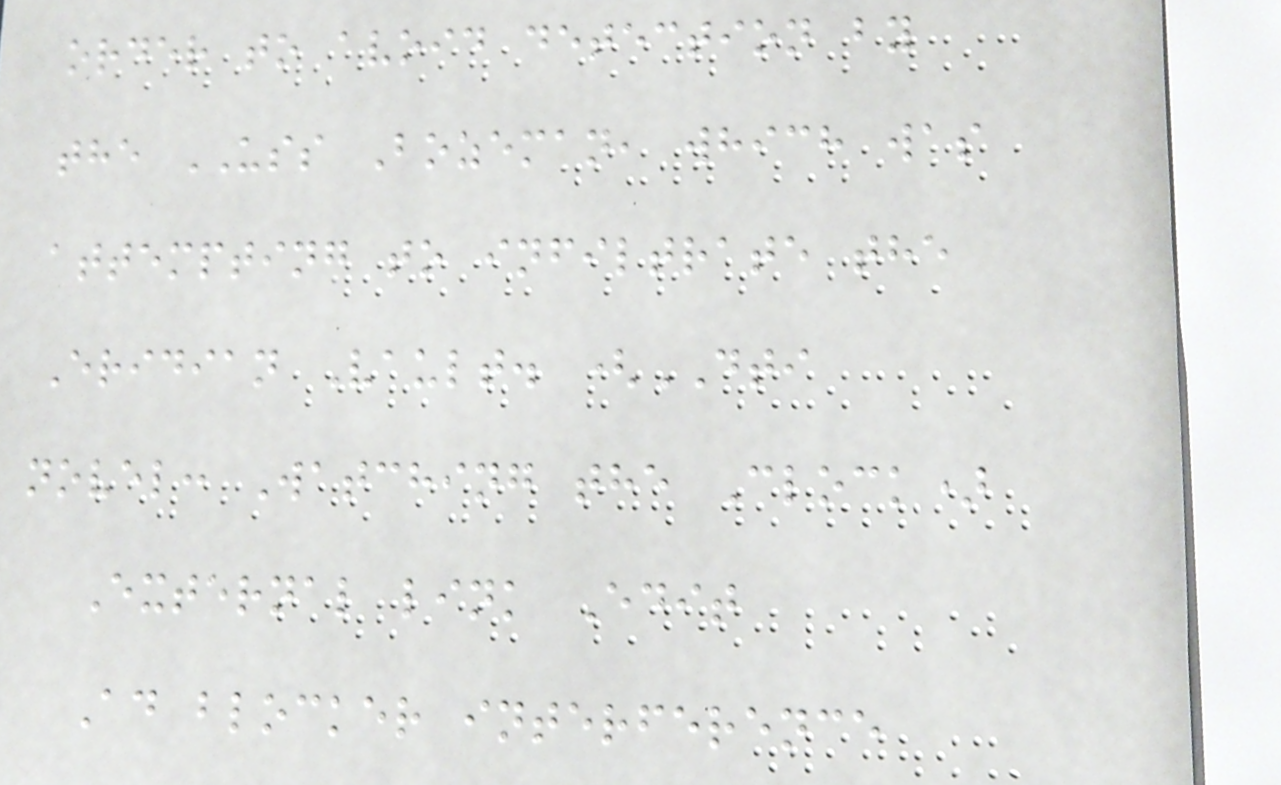order to avoid detection by
the USS Bozeman, which was
attempting to infiltrate the
Eridian Vault. (DTI
novel: Watching the Clock)
External link Edit
Ad blocker interference
